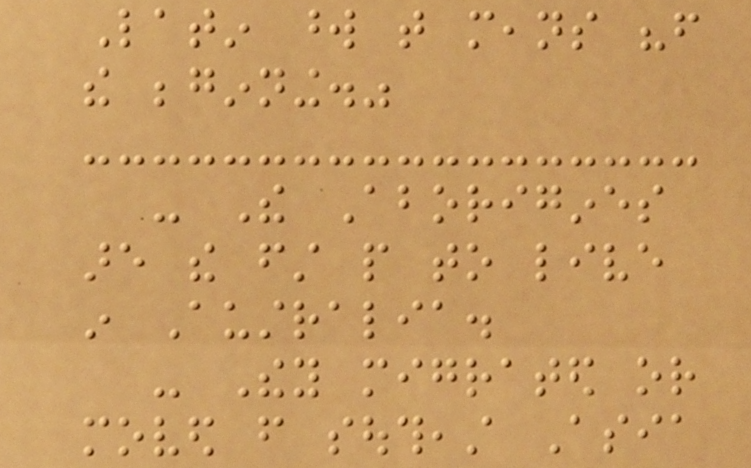Latin word that means "from
the beginning."
- The Aborigines
are the first people to live
in Australia.
- They migrated or
moved from southeast Asia
